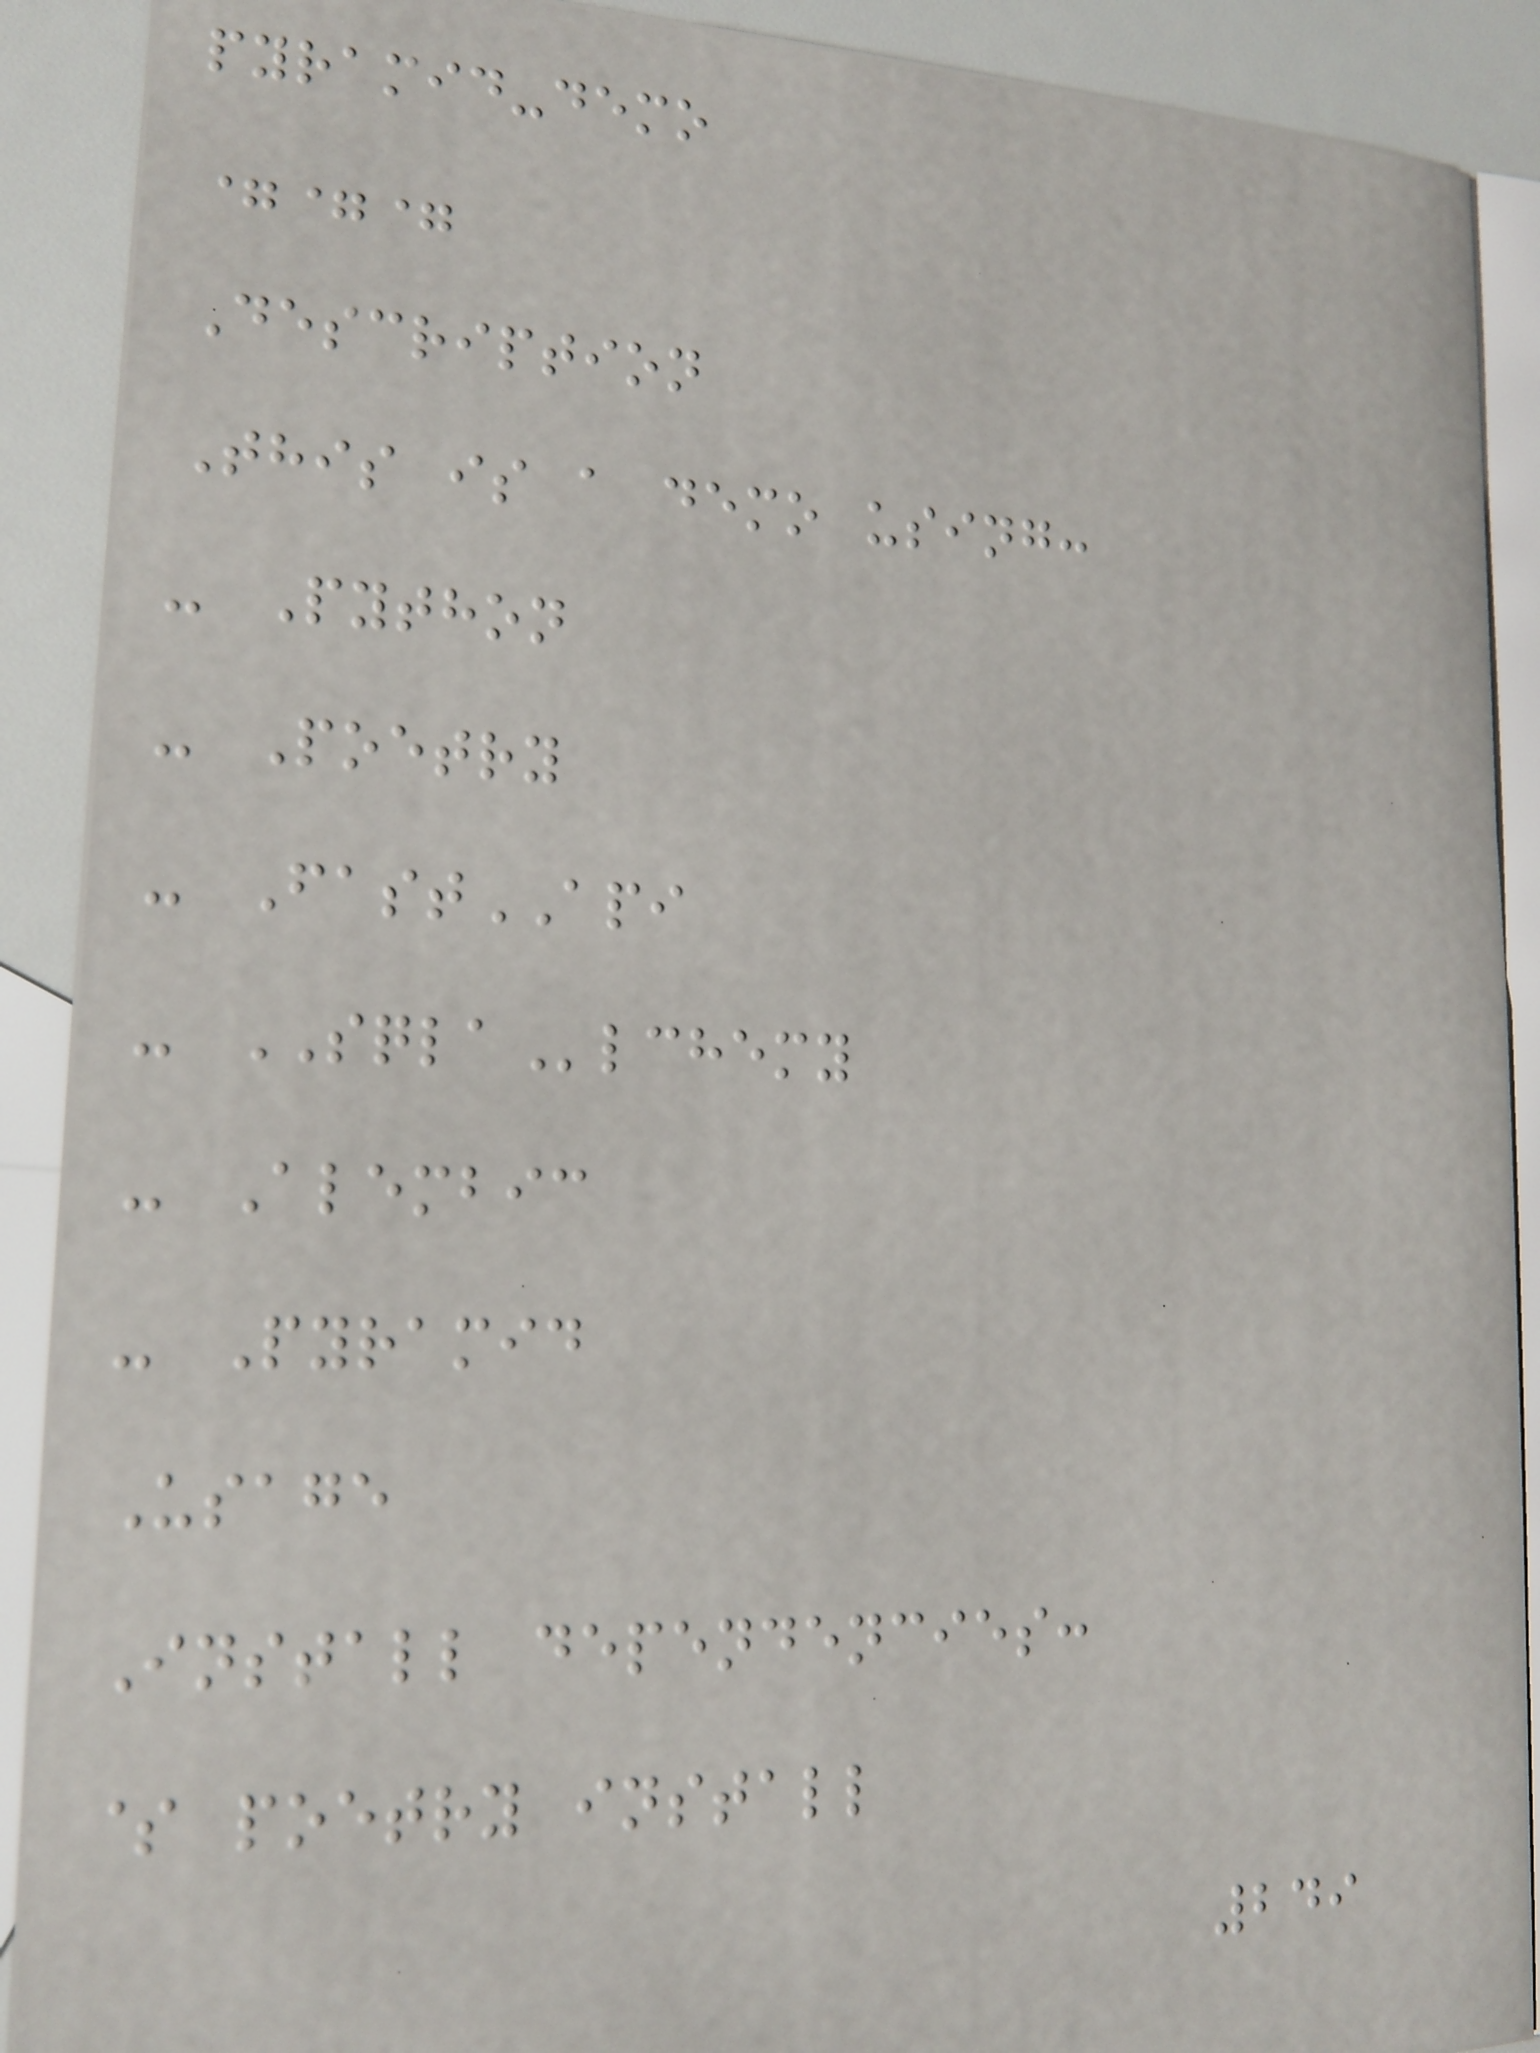pyramid-demo
===
Description
This is a demo using:
- Python
- Poetry
- FastAPI
- SQLAlchemy
- Alembic
- Pyramid
Usage
Install dependencies:
$ poetry install
249
